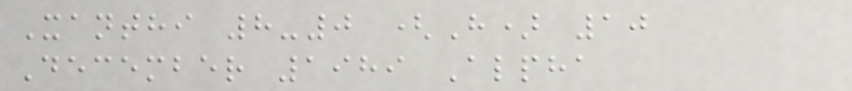Xanthi 8-0 (H) 10
December 1989 Alpha
